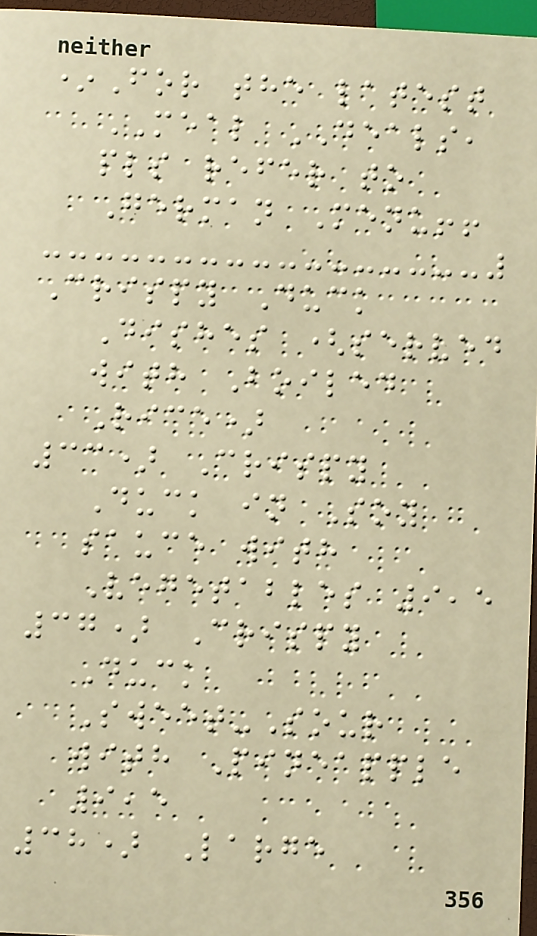*For the latest
MEAL DEALS,
pls refer to
German Menu!!
Crispy Duck
Dishes (served
with Boiled
Rice)
33) Crispy
Duck in Soy
sauce with
Vegetables 9,5
37) Crispy
Duck
Sweet-Sour
with Pineapple
9,5
38) Large
